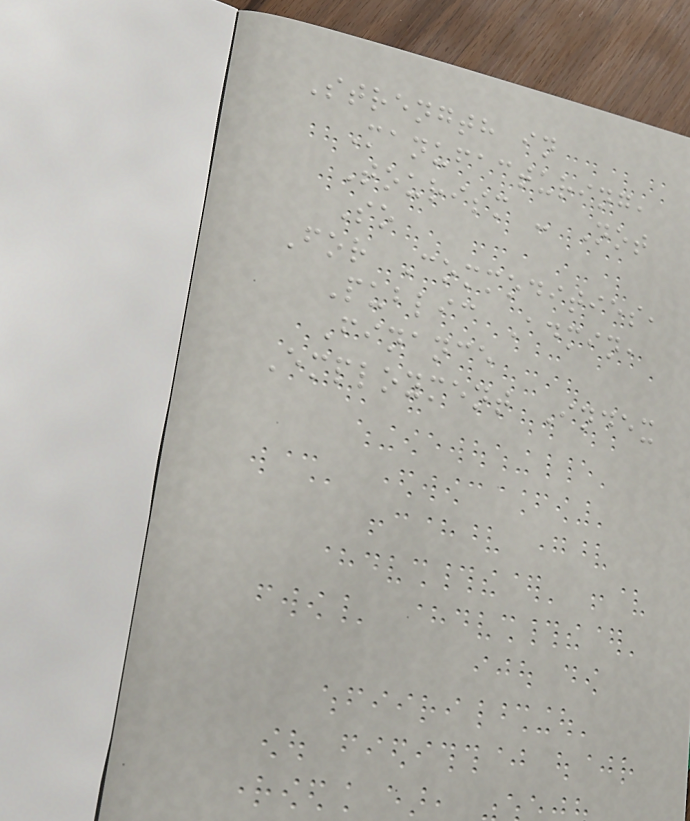Strength in
Manufacturing,
Tourism - Not
So
For Commodities,
Public Admin,
Finance
Employment Index
